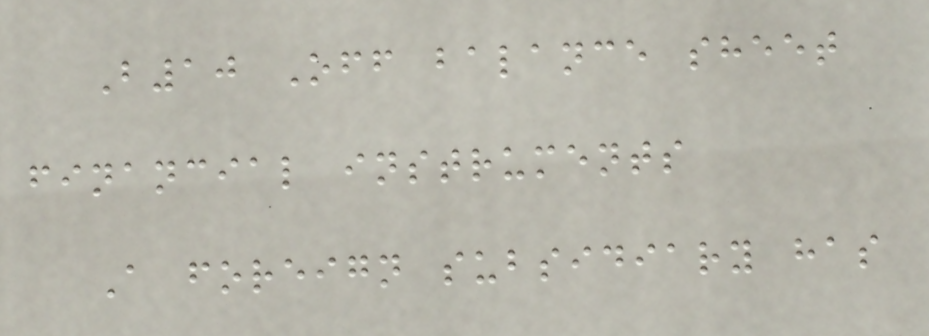B10 Off balance sheet
financial instruments
A foreign subsidiary has
